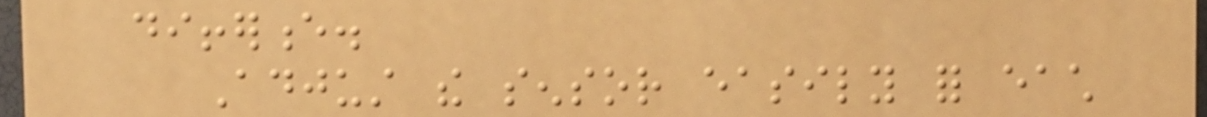difference.
Adjust the sensor easily for each
